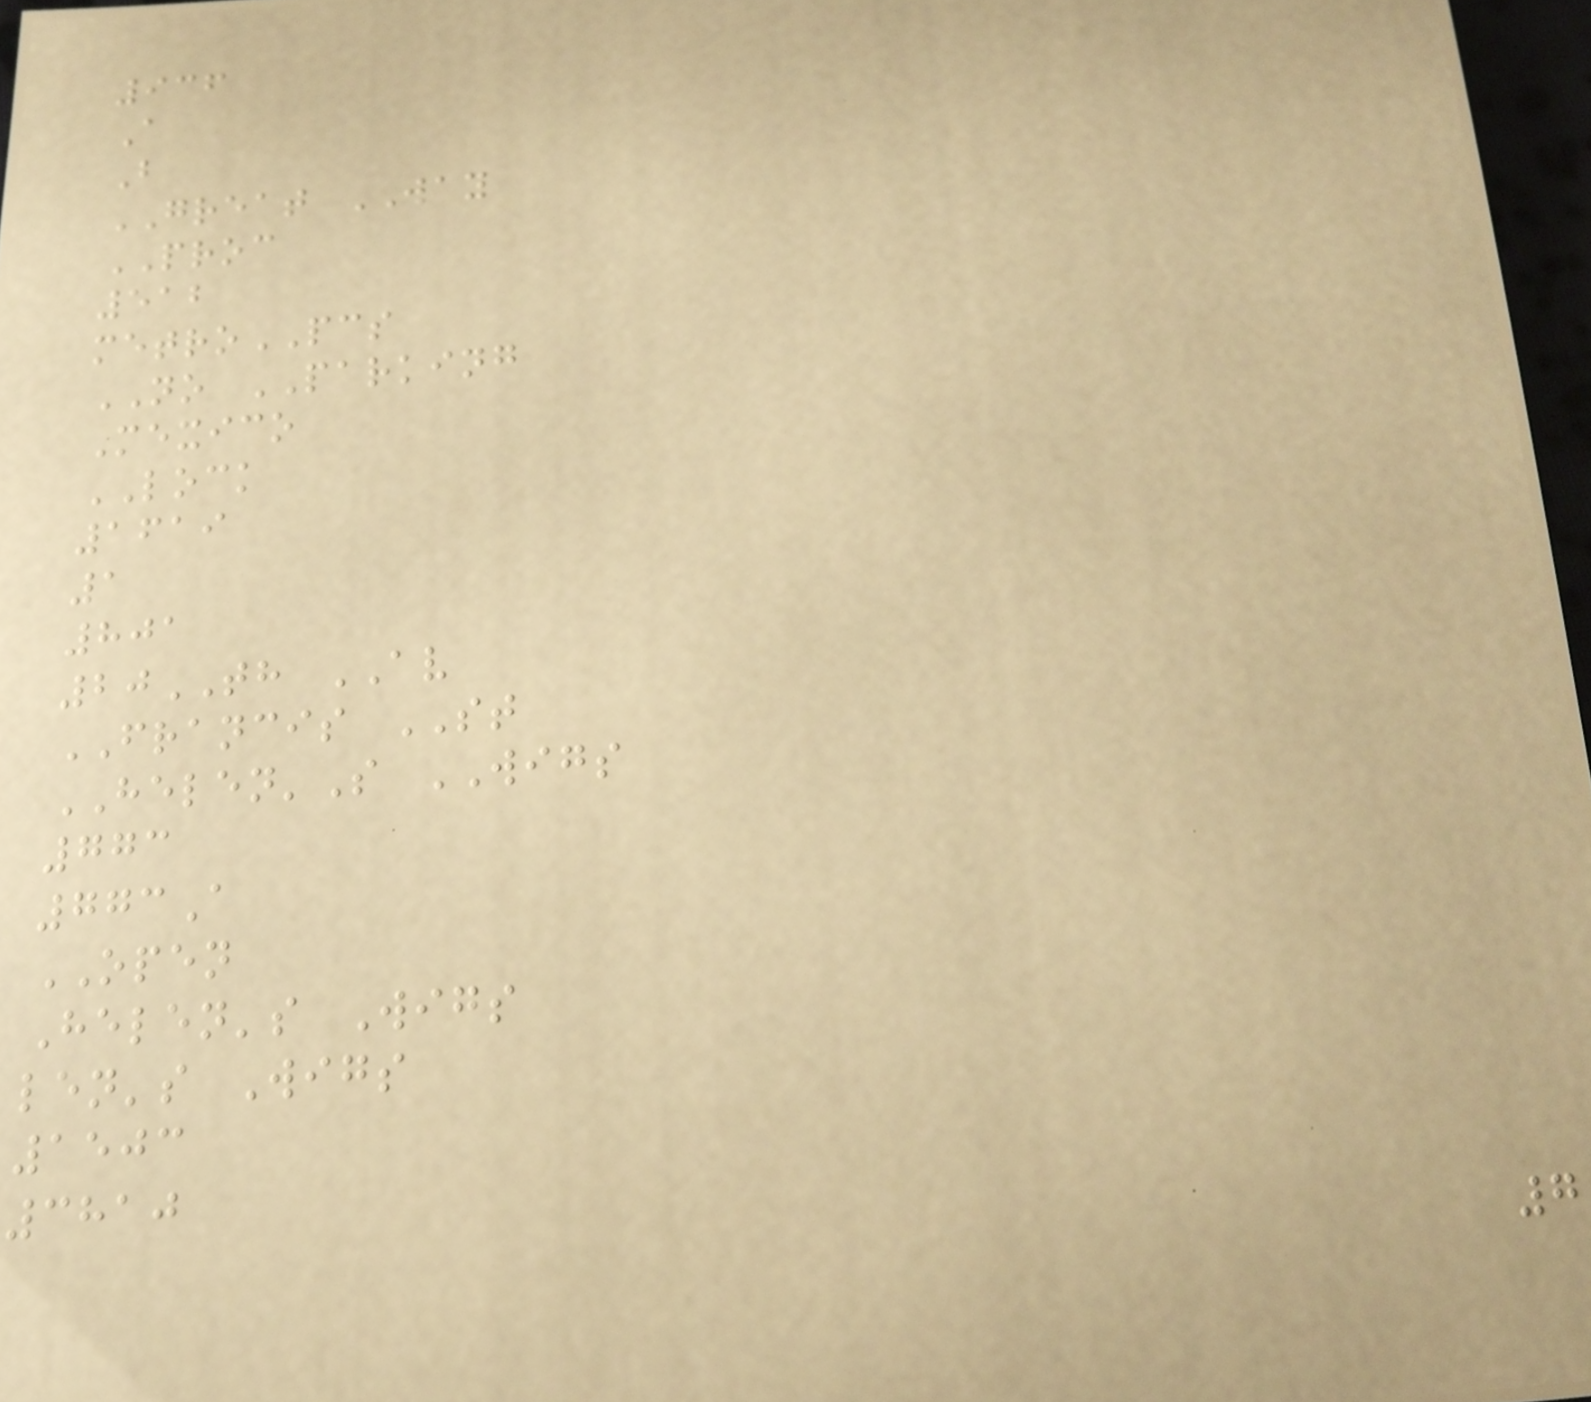936
A
B
GREAT WAY
PROC
512
metroPCS
NO PARKING
Mexico
LOCK
1619
1
801
20TH AV
FRANCIS ST
HELEN'S WIGS
773
773A
OPEN
Helen's Wigs
len's Wigs
1503
3810
7
